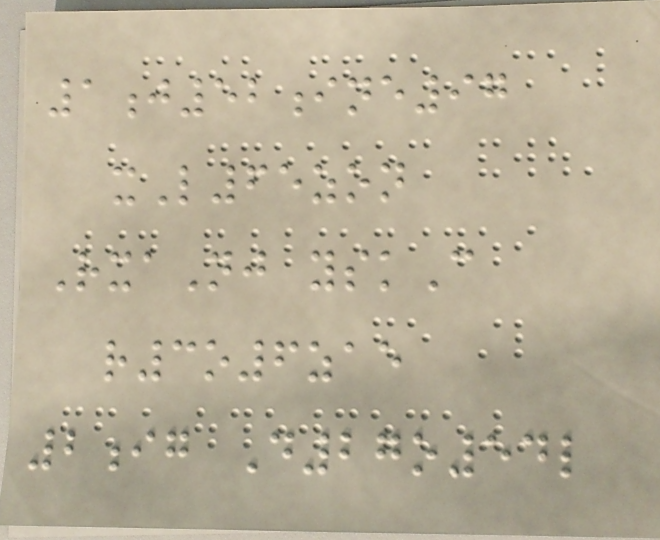1j52ine97
xL65zon
RxaNj yskC
r3o6zae
2ig D27o54l
